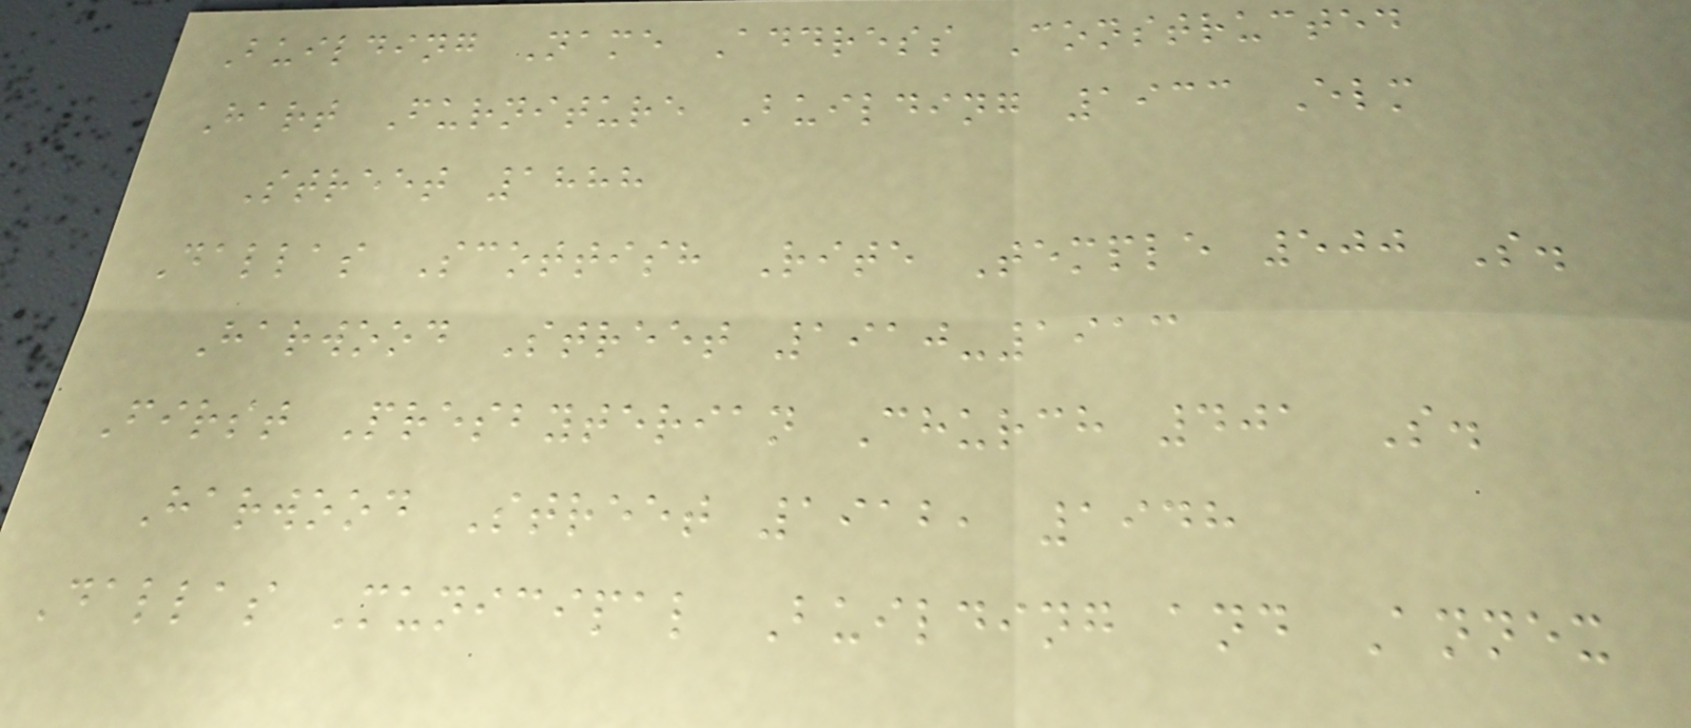Building Name Address Constructed
Hart Furniture Building 1933 Elm
Street 1888
Dallas Scottish Rite Temple 500 S.
Harwood Street 1910-1913
First Presbyterian Church 401 S.
Harwood Street 1912, 1948
Dallas Municipal Building and Annex
